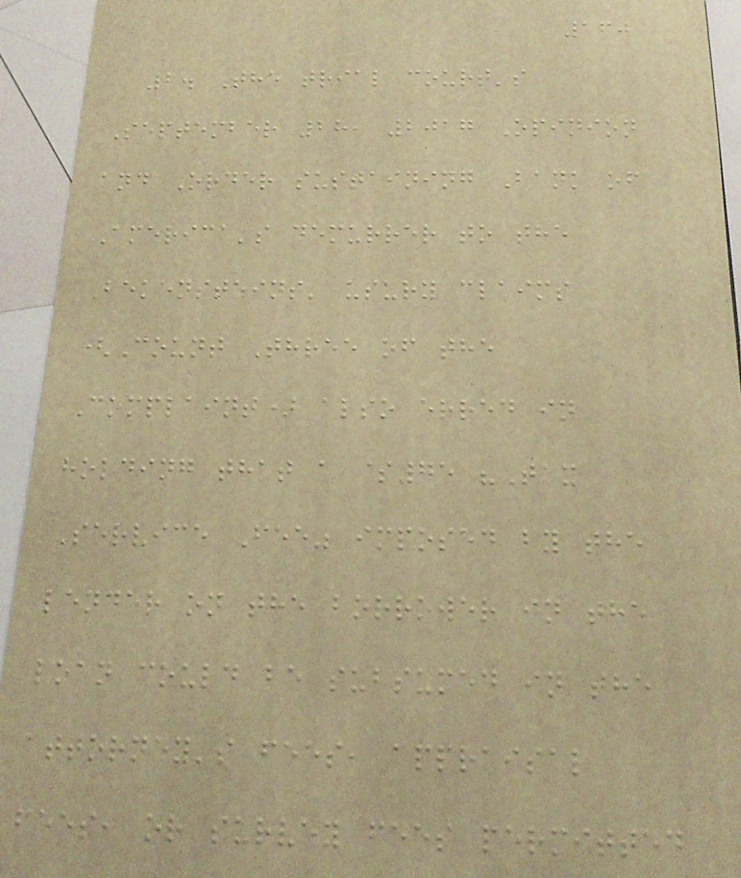160
2. The trial court's
September 28, 2017 Opinion
and Order sustaining Bank of
America's demurrer to the
Bekensteins' usury claims
(Count Three of the
Complaint) also erred in
holding that a $75 "Tax
Service Fee" imposed by the
lender on the borrower in the
loan could be subsumed in the
attorney's fees, appraisal
fees, or survey fees permitted
